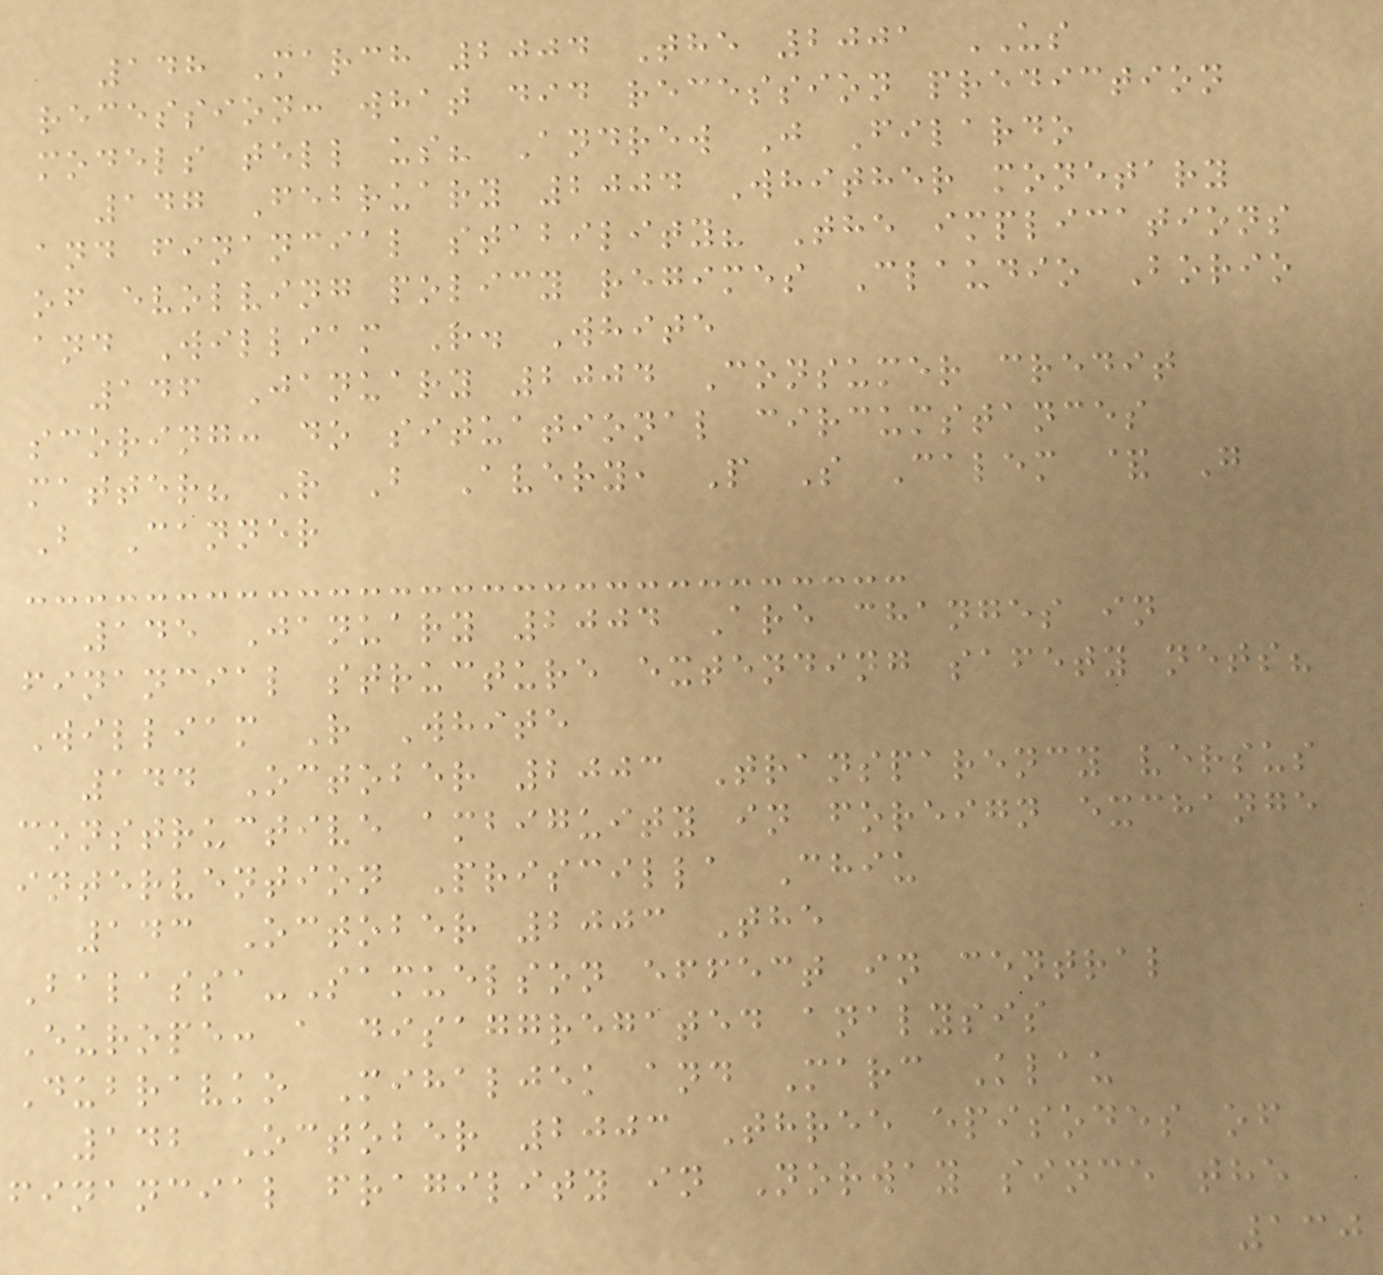148 March 2004 The 2001 US
recession: what did recession prediction
models tell us? Andrew J Filardo
147 February 2004 Whither monetary
and financial stability? The implications
of evolving policy regimes Claudio Borio
and William R. White
146 January 2004 Consumer credit
scoring: do situational circumstances
matter? R B Avery, P S Calem & G
B Canner
145 January 2004 Are changes in
financial structure extending safety nets?
William R White
144 October 2003 Transparency versus
constructive ambiguity in foreign exchange
intervention Priscilla Chiu
143 October 2003 The
Balassa-Samuelson effect in central
Europe: a disaggregated analysis
Dubravko Mihaljek and Marc Klau
142 October 2003 Three episodes of
financial fragility in Norway since the
130
